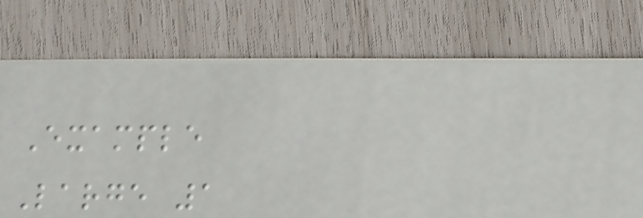Example
Large 1
